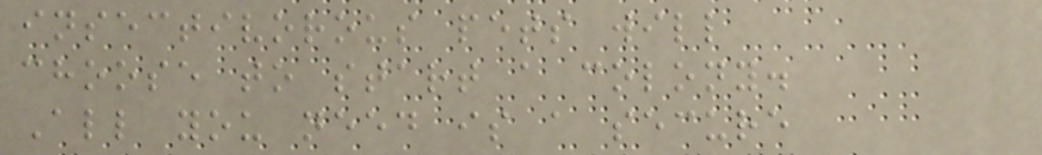insectivorous pets will
choose to start a colony.
All you need is a secure
